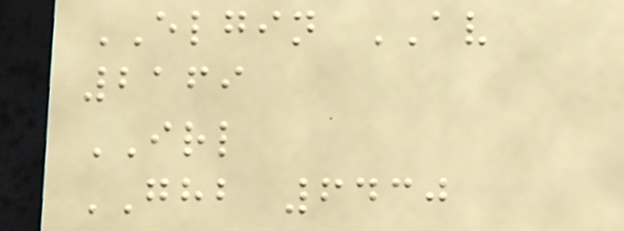ELGIN AV
2169
IRL
GHB 6430
